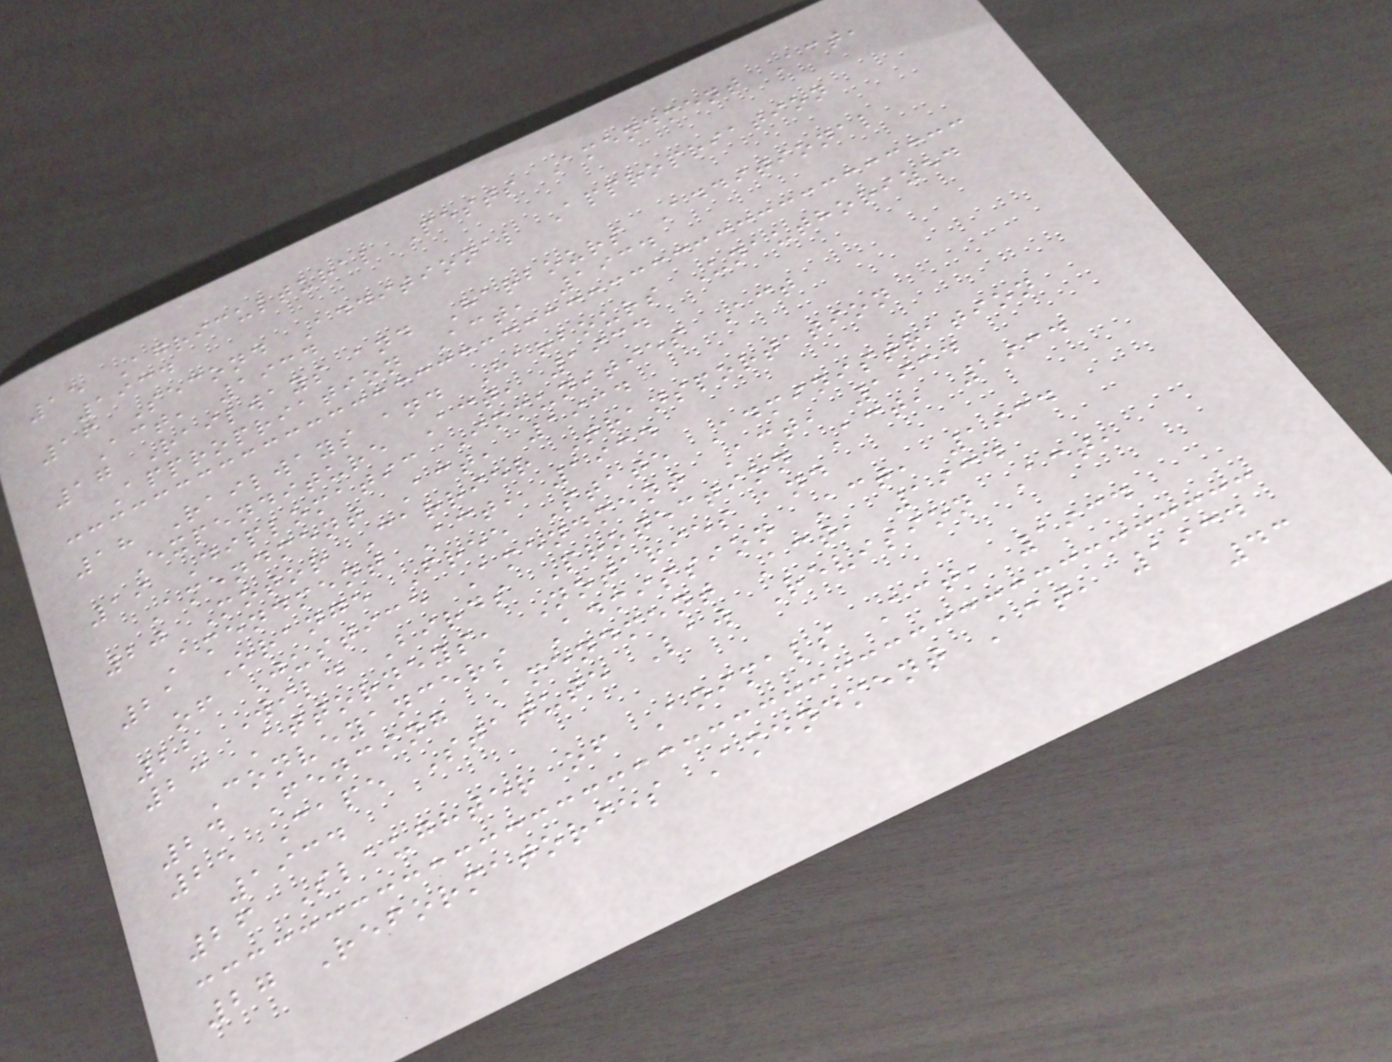15 Agricultural Pests Amendment Act,
1934
16 Second Additional Appropriation
Act, 1934
17 Railways and Harbours Additional
Appropriation Act, 1934
18 Railways and Harbours Unauthorized
Expenditure Act, 1934
19 Diplomatic Immunities Act
Amendment Act, 1934
20 Motor Carrier Transportation
Amendment Act, 1934
21 Orange Free State Administration
of Justice Amendment Act, 1934
22 Wild Birds Protection Act, 1934
23 Attorneys, Notaries and
Conveyancers Admission Act, 1934
24 Fencing Amendment Act, 1934
25 Cape Statute Law Revision Act,
1934
26 Slaughter of Animals Act, 1934
27 Reformatories Amendment Act, 1934
43
